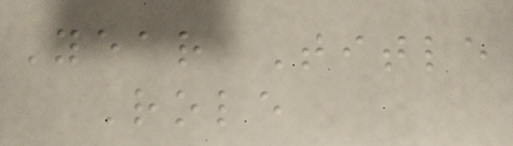Year Title
Role
